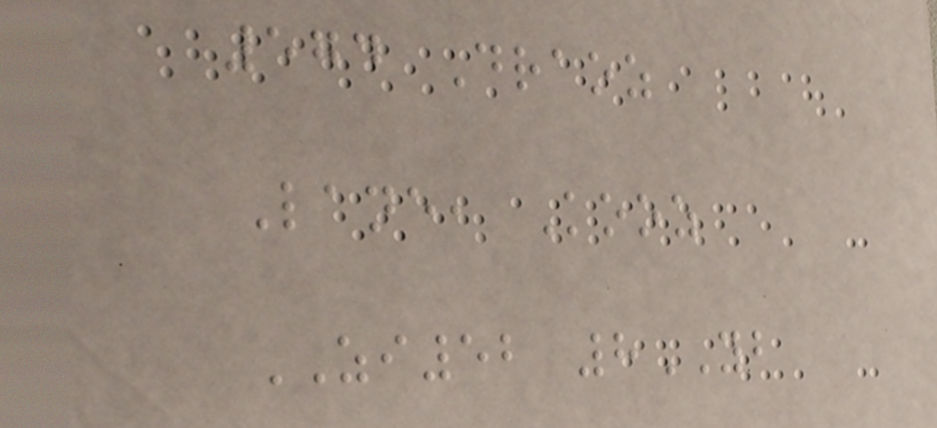574 Draoz
Lane, Kooz
ZI52 8YB
